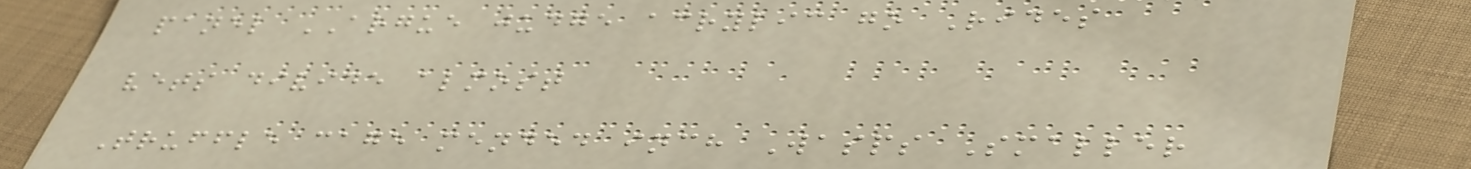panel ARGUE judge acrylic go Rides
vets divide almost
Truffle cage mended inch Wasps Smaller
